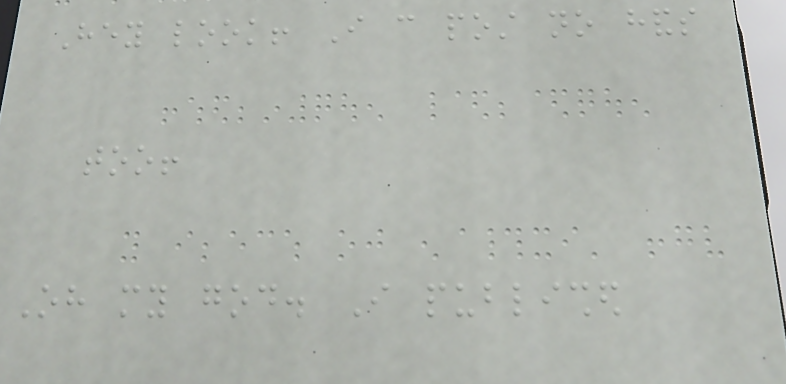Hey look! I can post no hands
too!
Oh my god. I published
